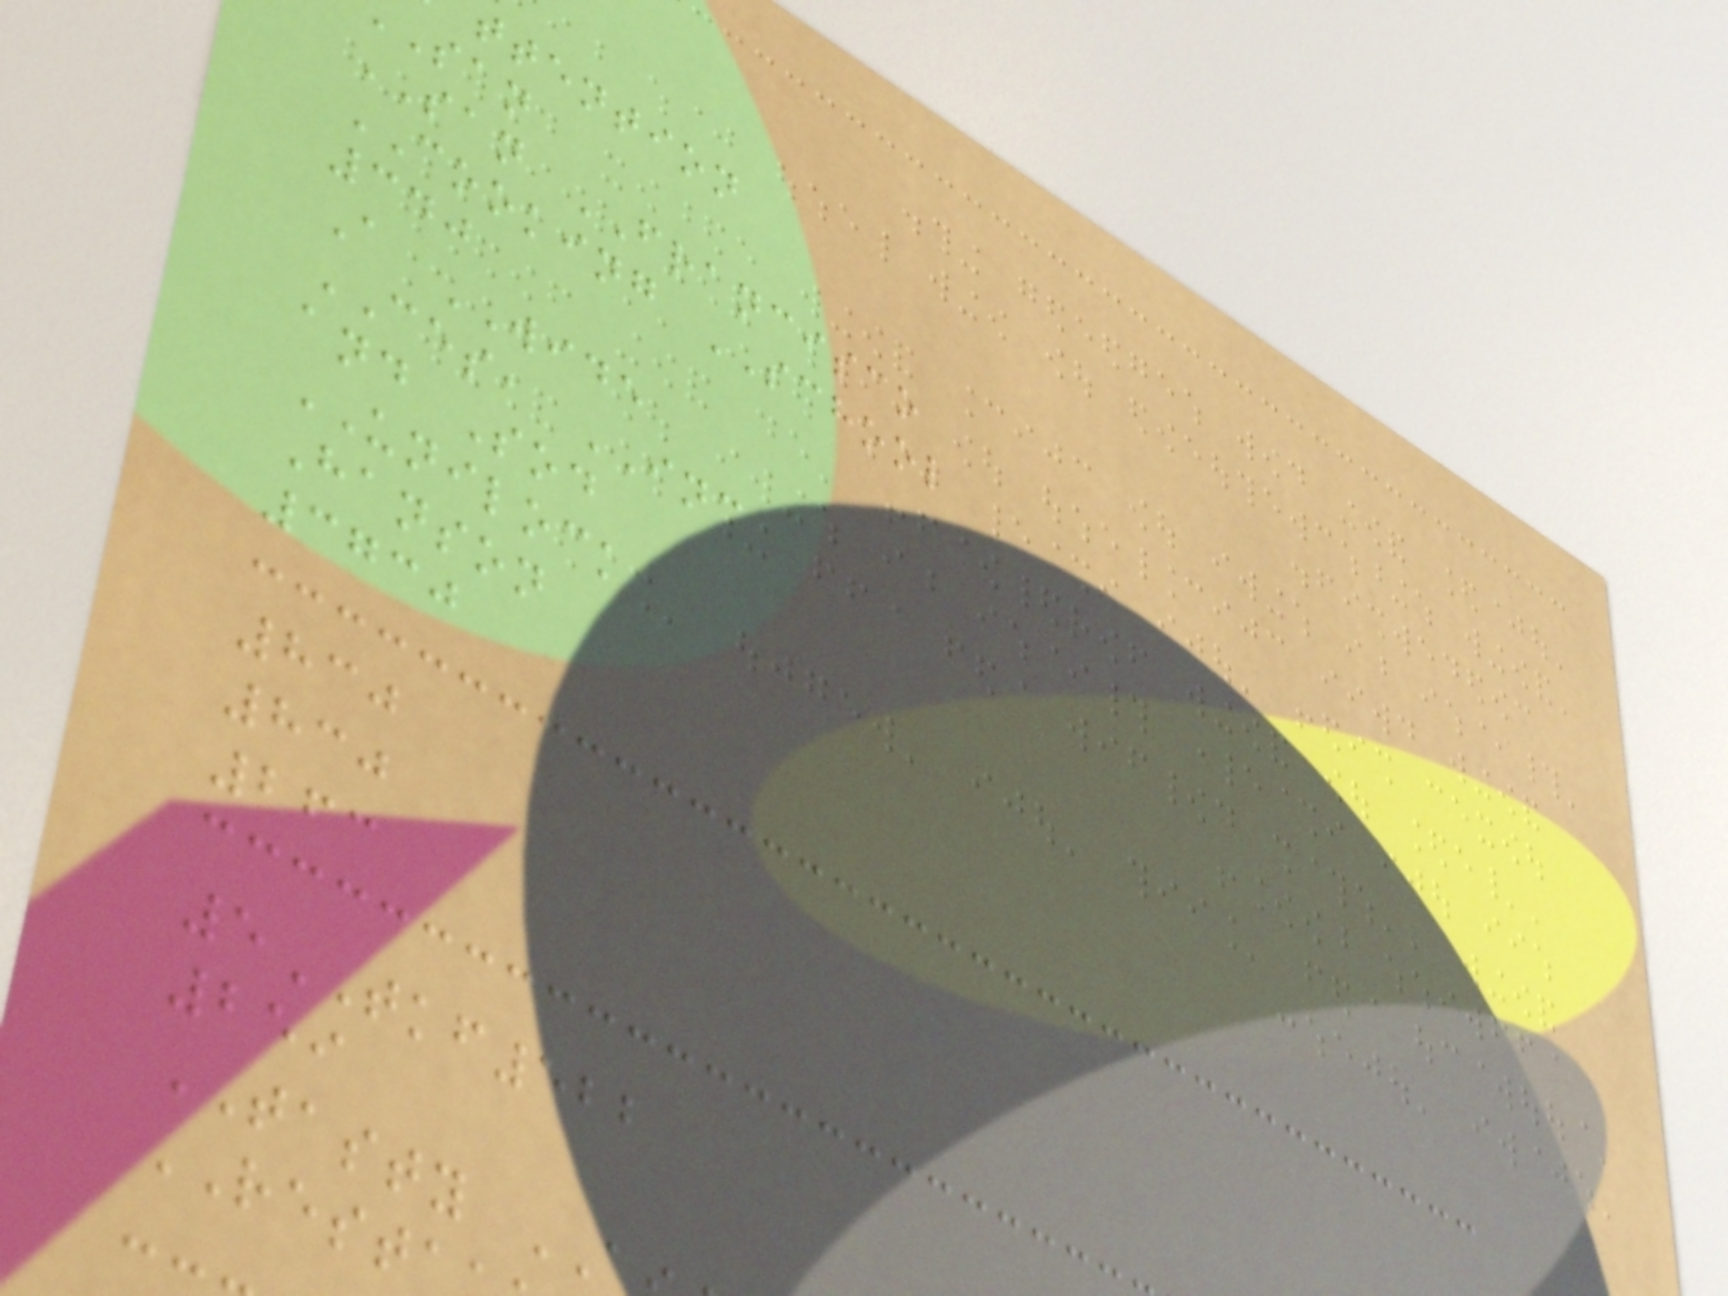ttention
SAN FRANCISCO
COOKING SCHOOL
340
A WIDE
CES, INC
and Sod
UNILOCK
Hanson
3730
830
830
263
5TKF522
259
TASTY
REST
